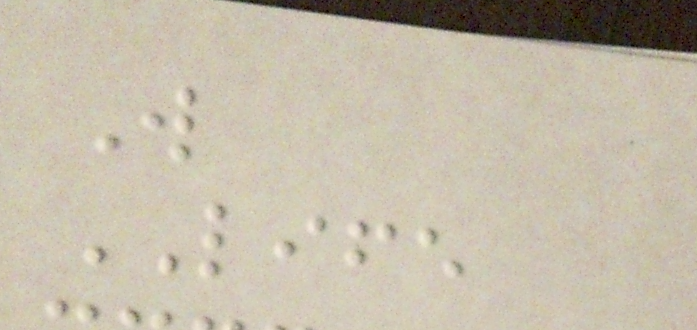W
LIFE
